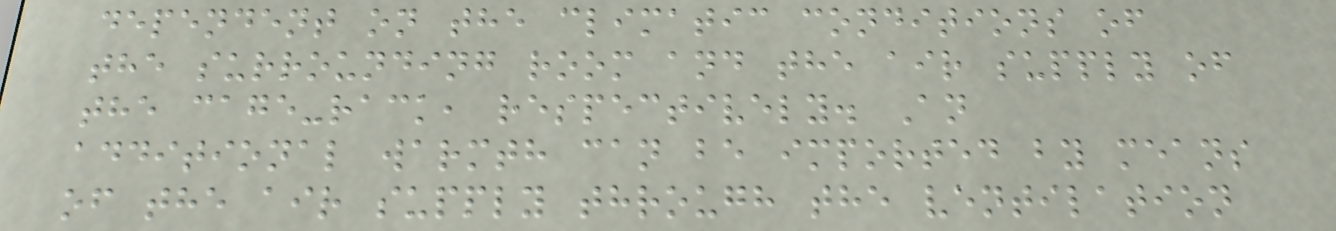dependent on the climatic conditions of
the surrounding room and the air supply of
the cage-rack, respectively. An
additional warmth can be imported by means
of the air supply through the ventilation
